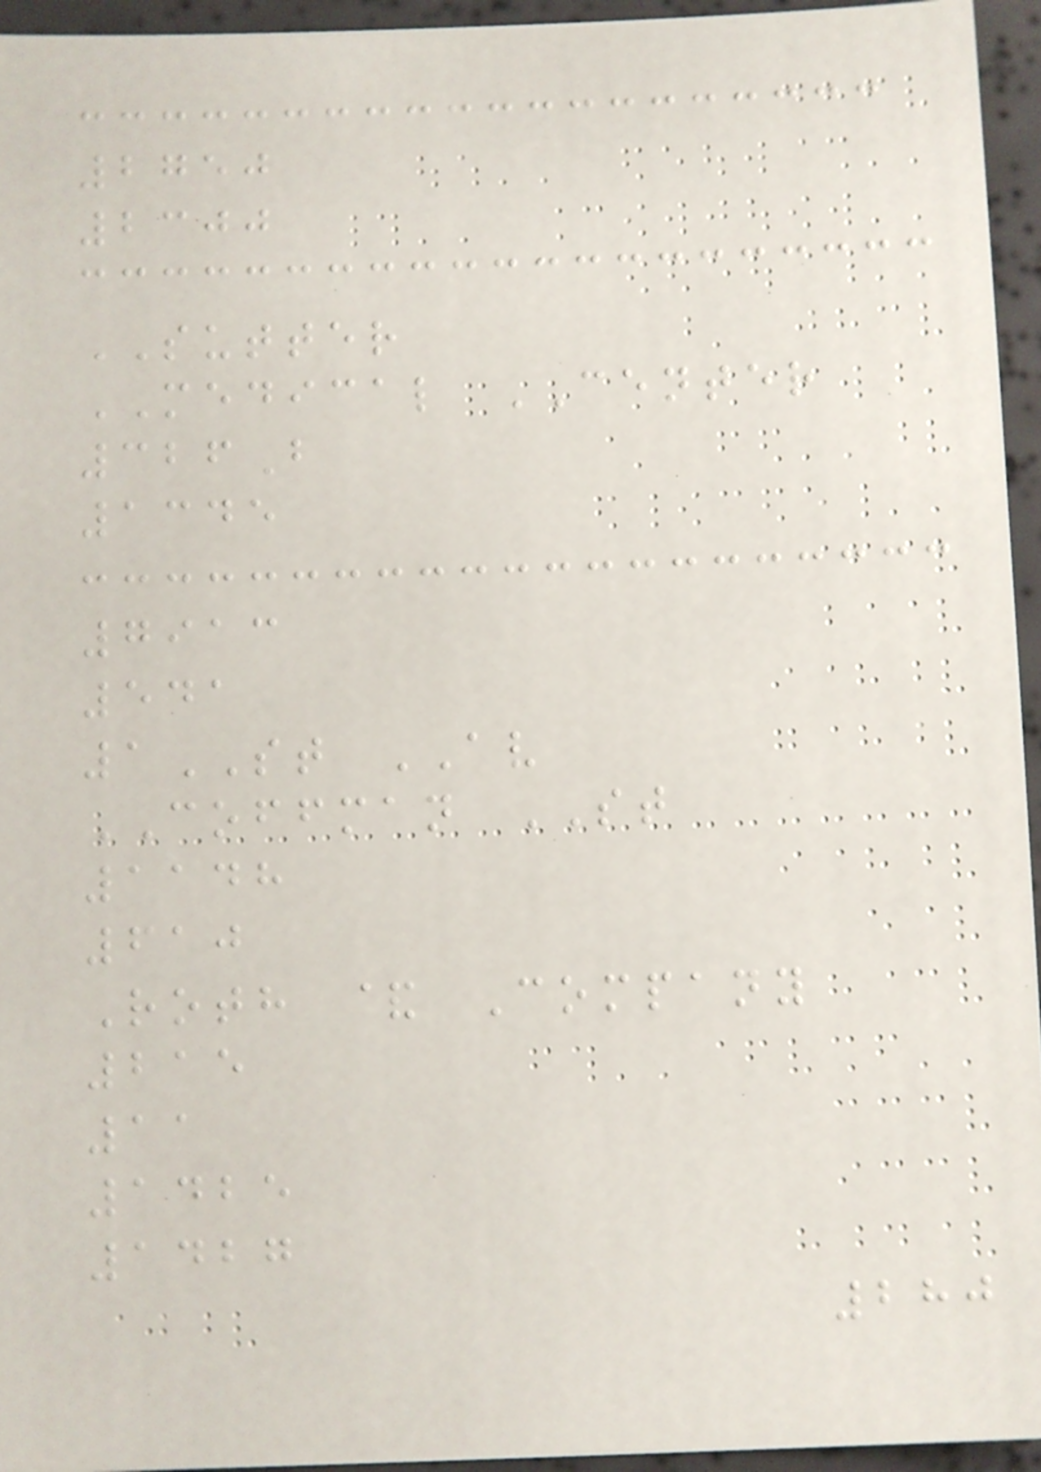2750
2300
SUTTER
MEDICAL CENTER
326B
1345
7913
541
1ST AV
COFFMAN ST
1148
610
Roth & Company
215
11
1425
1427
280
